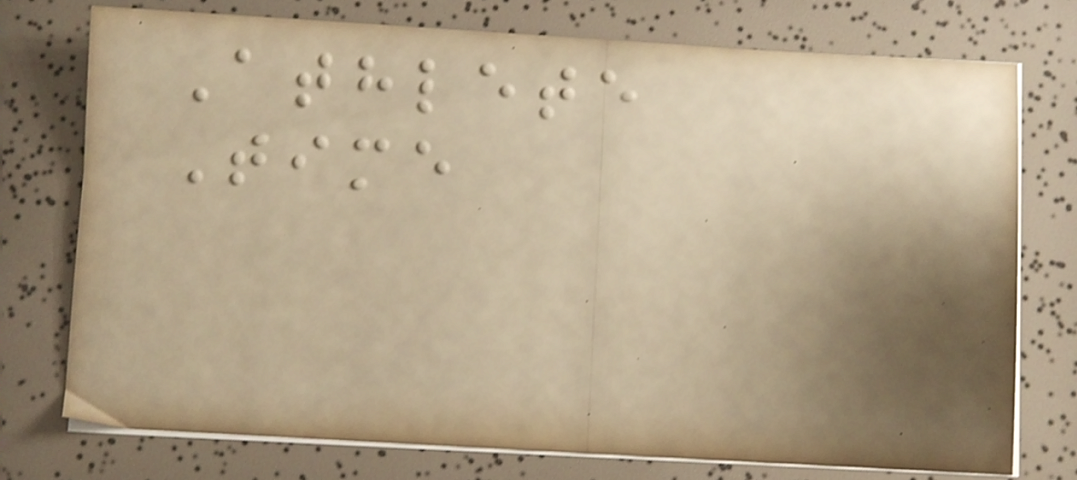Athlete
Time
